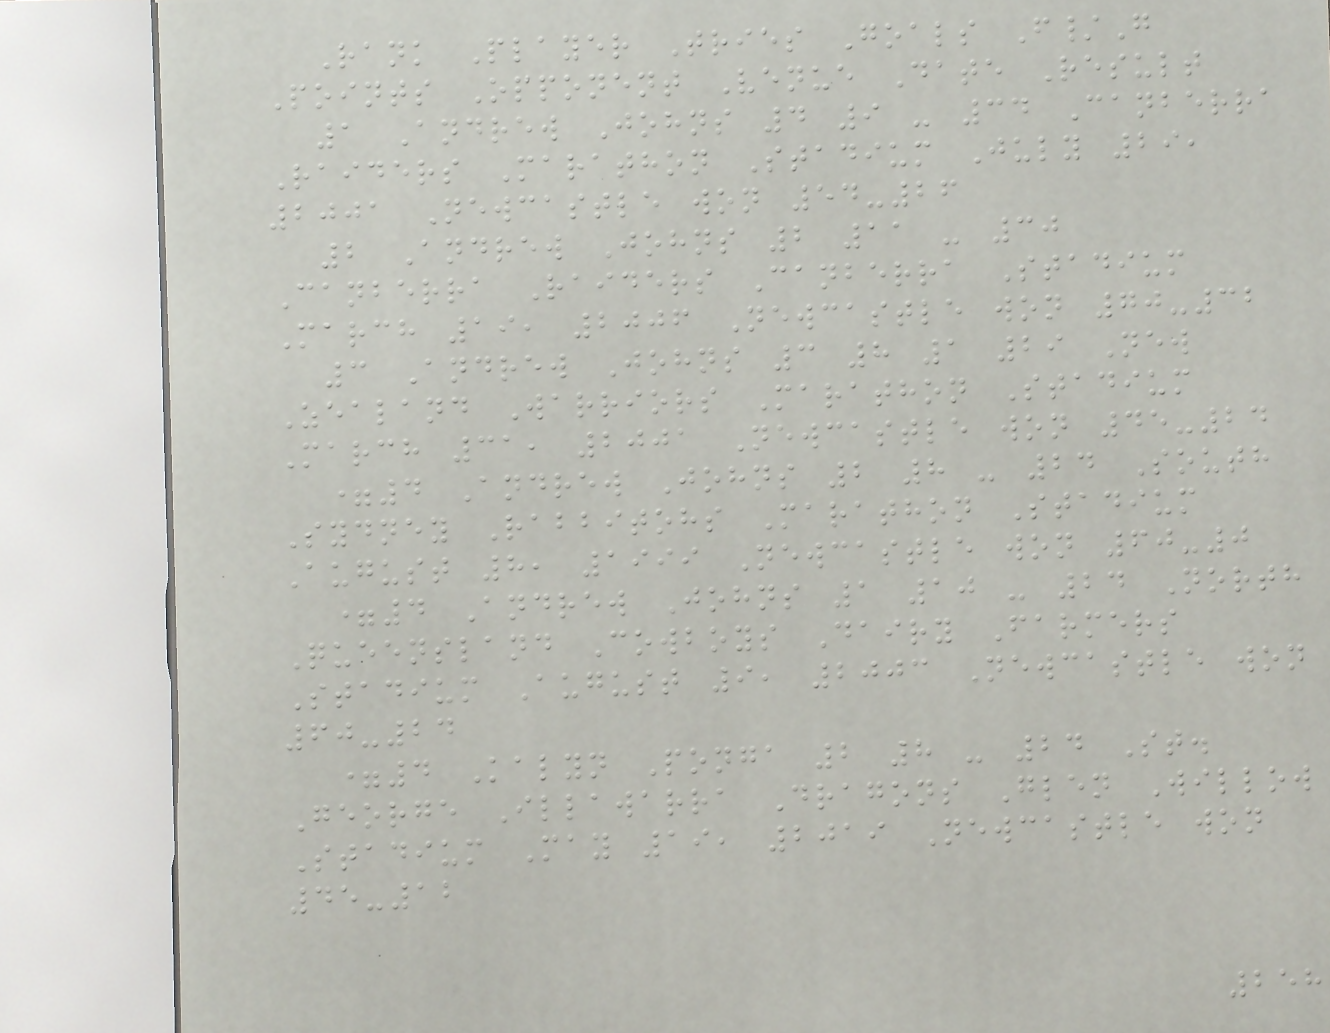Rank Player Tries Goals F/G
Points Opponent Venue Date Result
1 Andrew Johns 4 9 - 34 Canberra
Raiders Marathon Stadium July 29,
2001 Newcastle won 54-26
2 Andrew Johns 2 11 - 30
Canberra Raiders Canberra Stadium
March 19, 2006 Newcastle won 70-32
3 Andrew Johns 3 8 1 29 New
Zealand Warriors Marathon Stadium
March 31, 2001 Newcastle won 45-24
=4 Andrew Johns 2 8 - 24 South
Sydney Rabbitohs Marathon Stadium
August 8, 1999 Newcastle won 60-0
=4 Andrew Johns 1 10 - 24 North
Queensland Cowboys Dairy Farmers
Stadium August 9, 2003 Newcastle won
60-24
=4 Kalyn Ponga 2 8 - 24 St.
George Illawarra Dragons Glen Willow
Stadium May 19, 2019 Newcastle won
45-12
258
